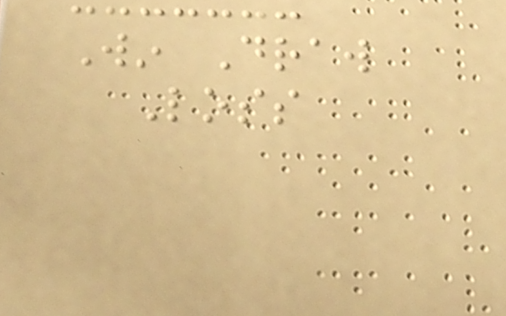Win Draw
Loss
